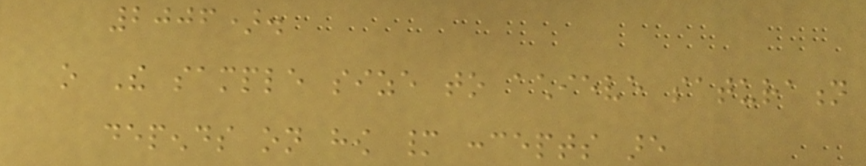2006).
o The sample size to achieve saturation
depends on how many concepts are
